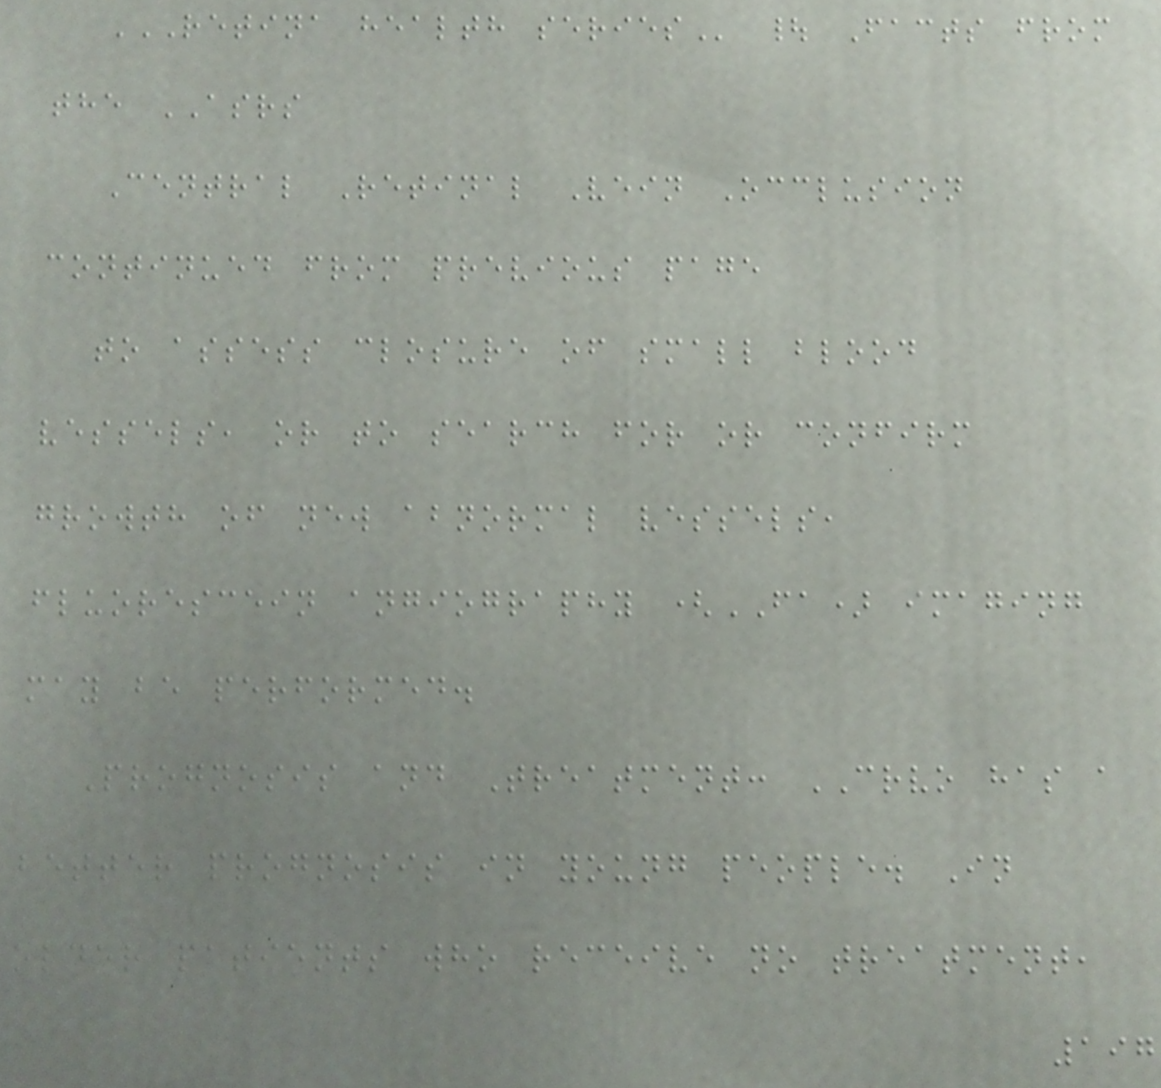RETINA HEALTH SERIES | Facts from
the ASRS
Central Retinal Vein Occlusion
continued from previous page
to assess closure of small blood
vessels, or to search for or confirm
growth of new abnormal vessels,
fluorescein angiography (FA) imaging
may be performed.
Prognosis and Treatment: CRVO has a
better prognosis in young people. In
older patients who receive no treatment,
197
